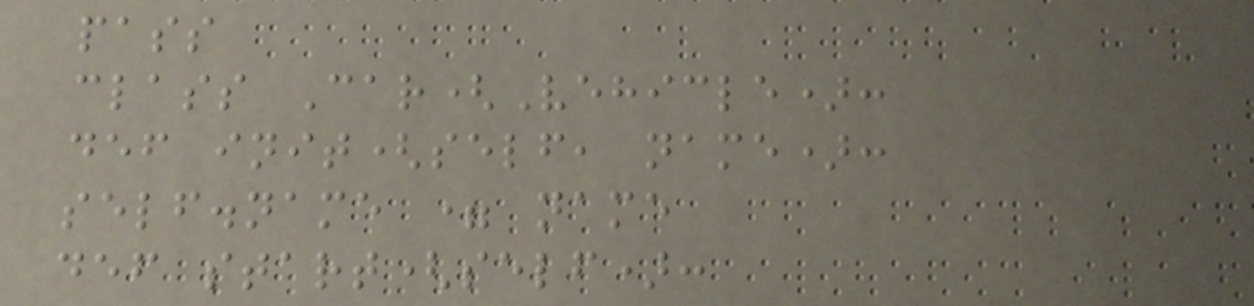pass
class Car(Vehicle):
def init(self, name):
self.name = name
def start(self):
